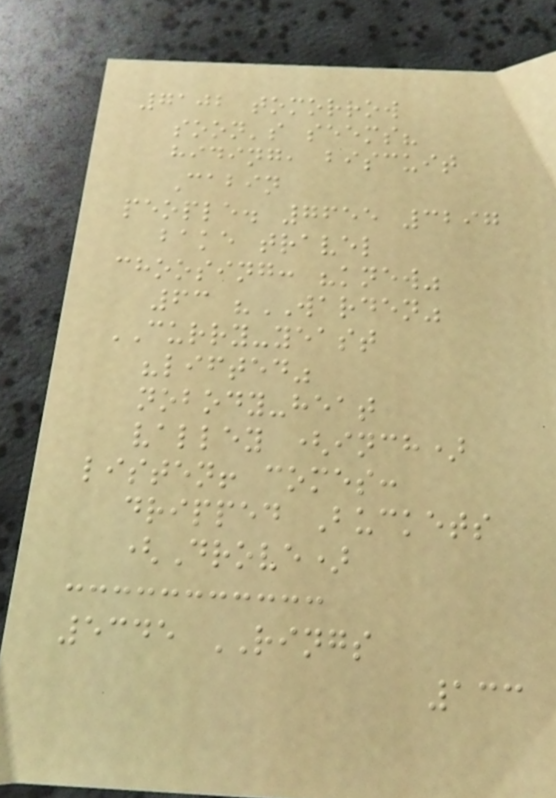7102 tomorrow
soon's seems?
hiding, biscuit
Cabin
people. 7655 3297
bake travel
choosing: "knew"
63 "WARDEN"
CURRY-yeast
"lifted"
nobody-heat
valley (inch)
listen! comes:
dripped Buckets
(Drove)
5345 RINGS
133
